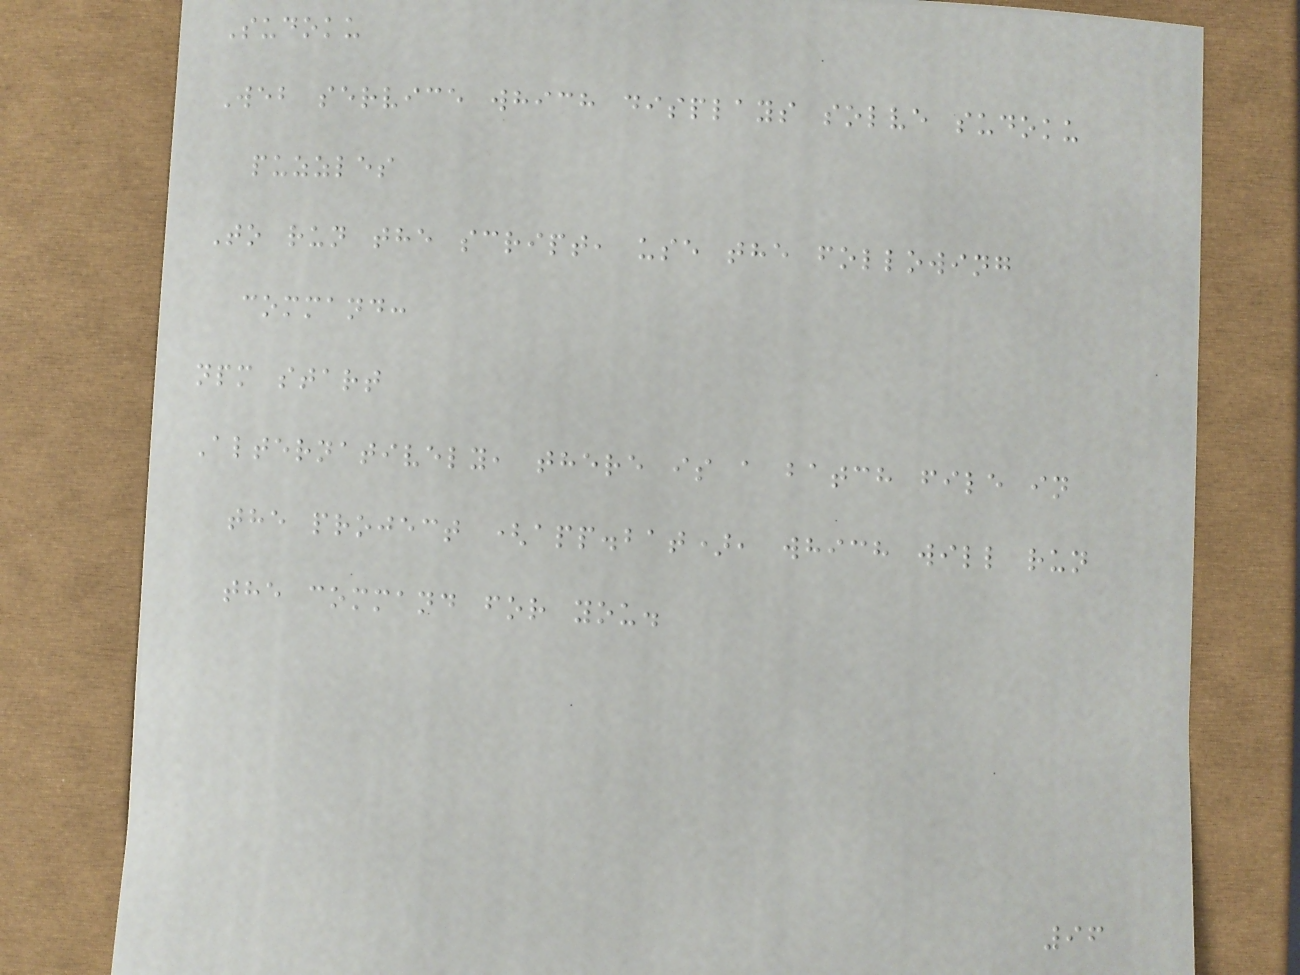Sudoku
Web service which displays solve sudoku
puzzles
To run the script, use the following
command:
npm start
Alternatively, there is a batch file in
the project (app.bat), which will run
the command for you.
96
